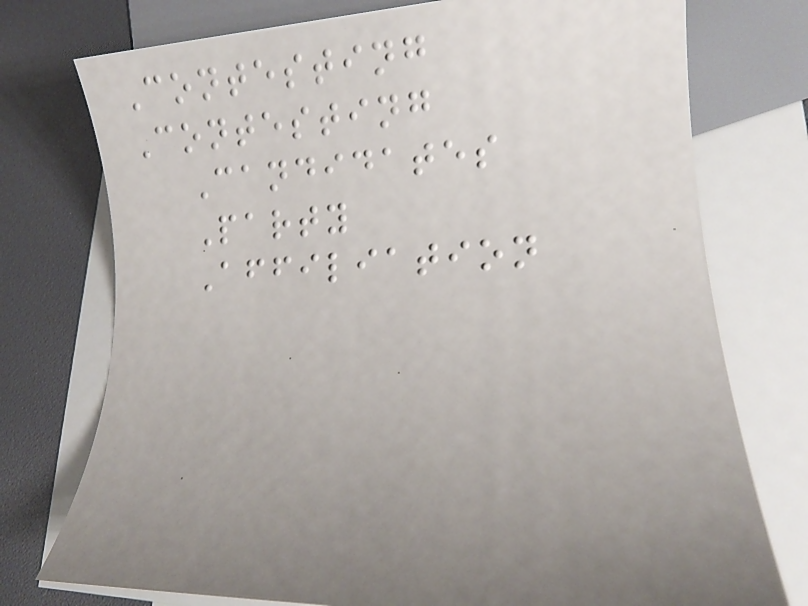Contesting
Contesting
Candidates
Party
Affiliation
